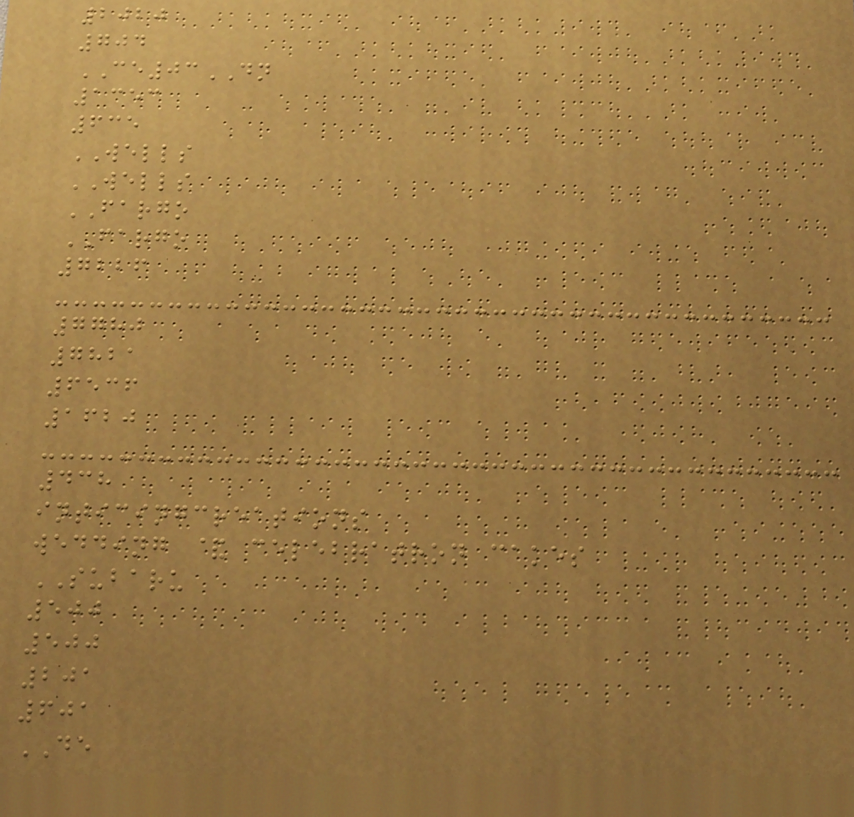2020
704
CE03DN
1353
635
WELLS
WELLS
FARGO
FARGO
7226
7780
7821
6536
1620
438
inticingcreations
wedding & celebratron cakes
SUBARU
500
500
201
601
DE
